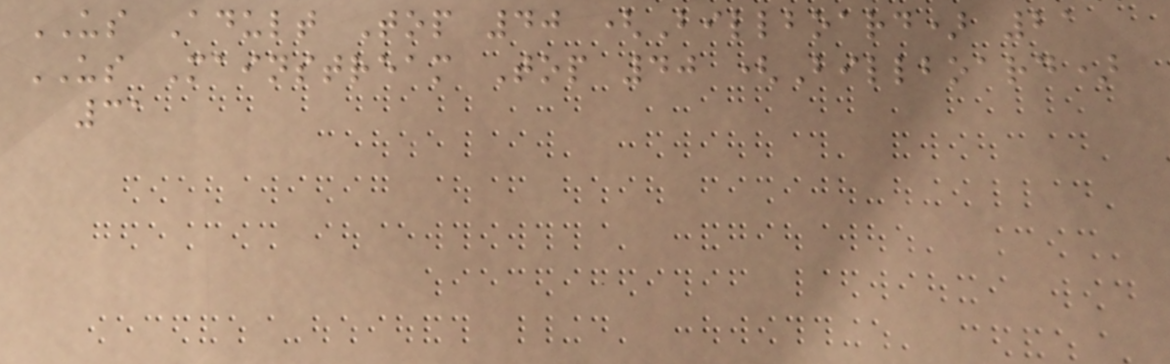US Adult Top 40 (Billboard) 21
US Mainstream Top 40 (Billboard)
31
